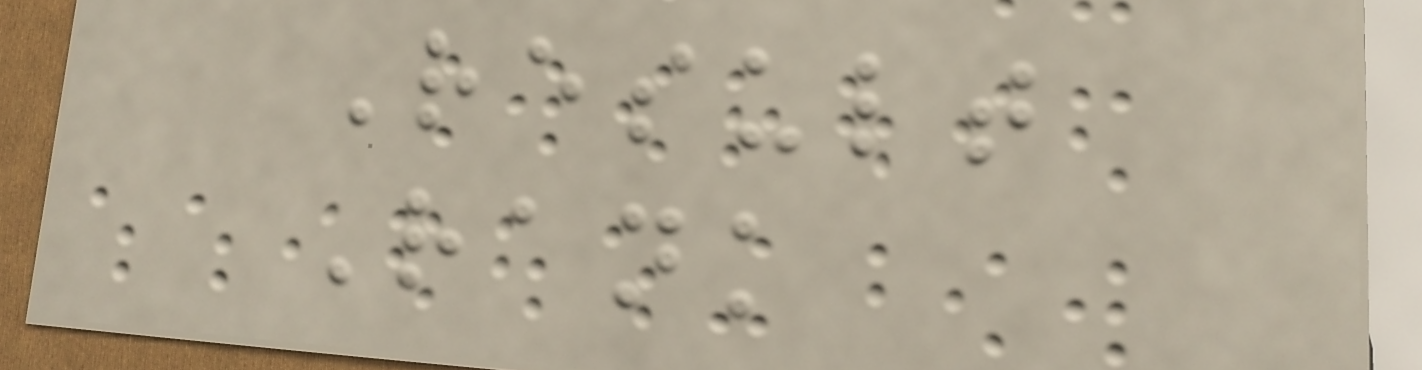Result
Rank
